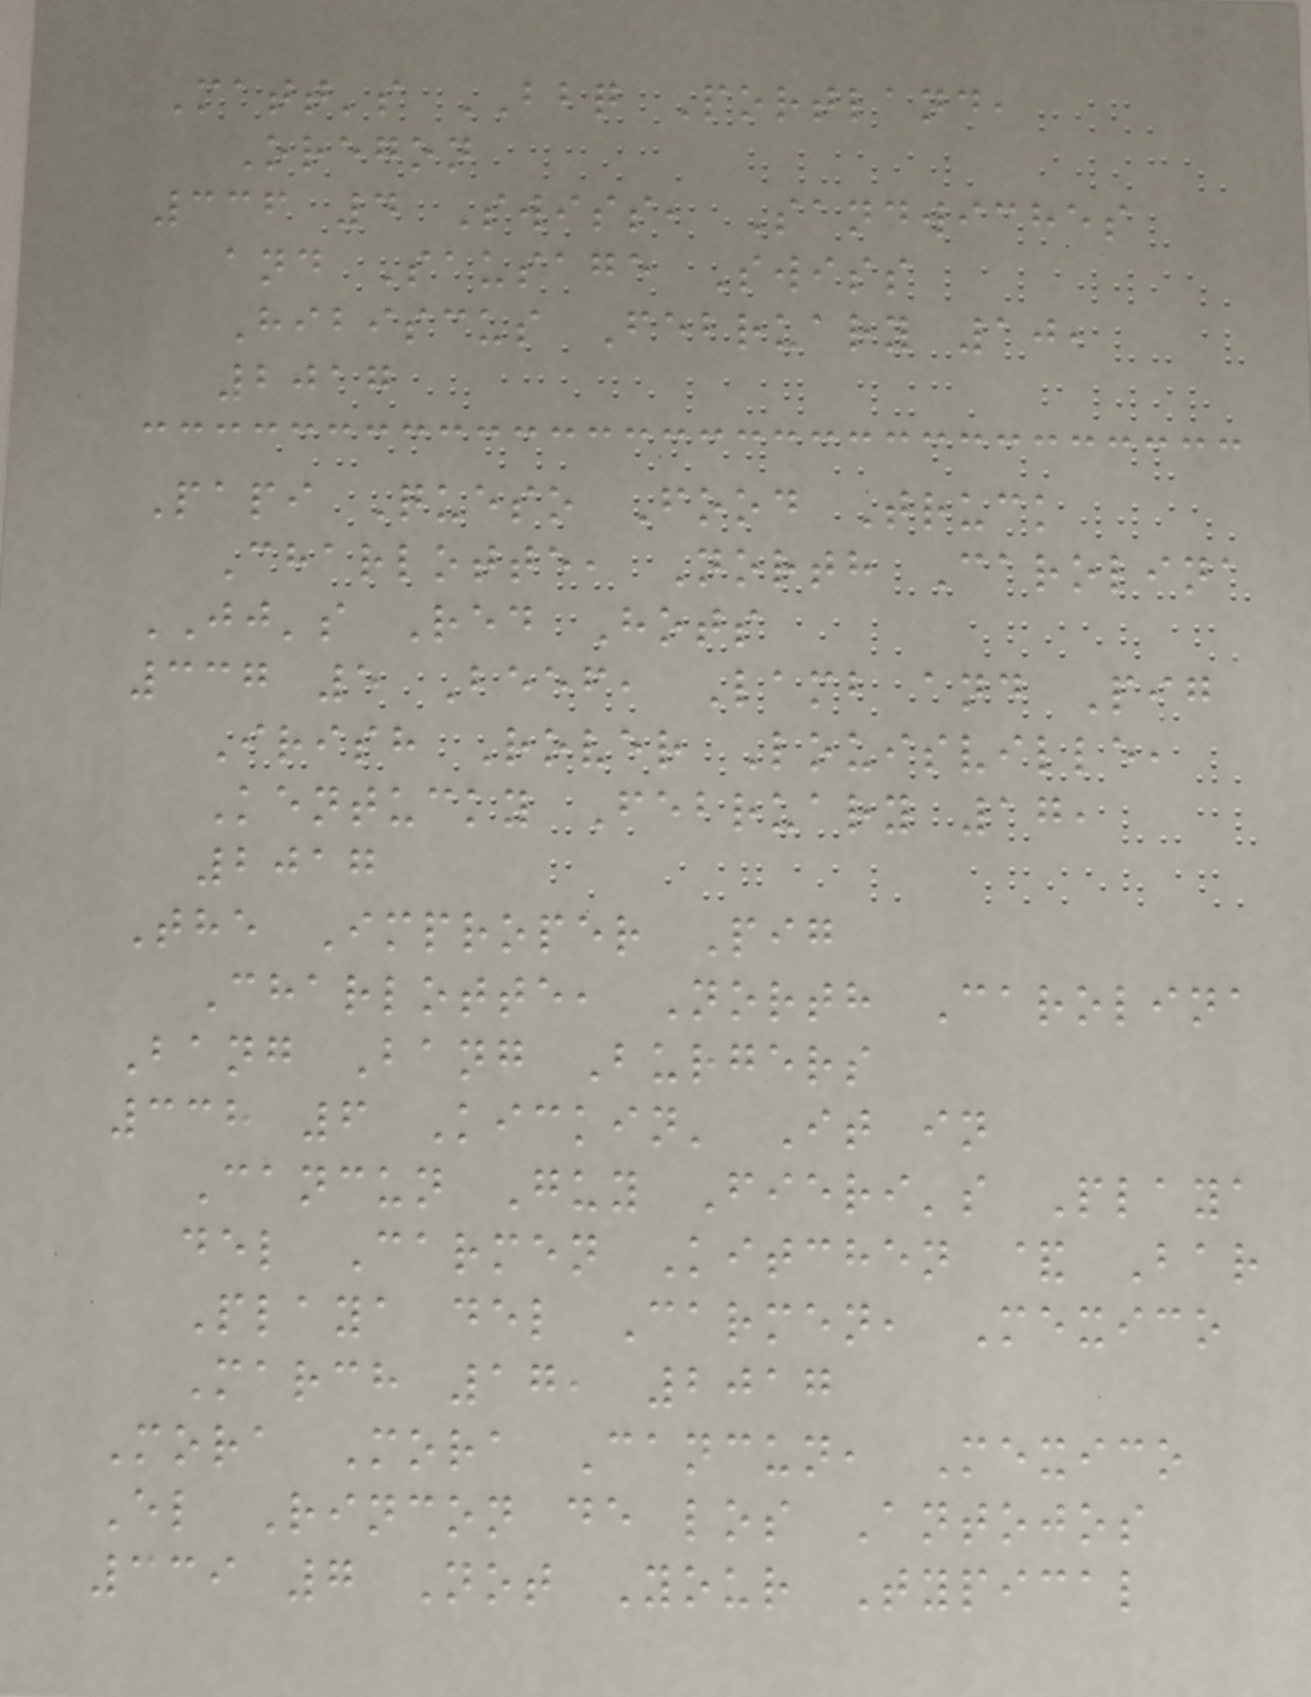Matt's BBQ Portland,
Oregon
336 4 Swiss, Sandwiches
and Sausage Swiss
Hibiscus February 10,
2017
Papi Queso Food Truck
Charlotte, North Carolina
JJ's Red Hots
337 5 Beef, Lamb and Pig
Irish Rover Louisville,
Kentucky February 17,
2017
The Improper Pig
Charlotte, North Carolina
Bang Bang Burgers
338 6 Kickin' It in
Cancun Guy Fieri's Playa
del Carmen Kitchen & Bar
Playa del Carmen, Mexico
March 17, 2017
Mora Mora Cancun, Mexico
El Rincon de los Antojos
339 7 Not Your Typical
